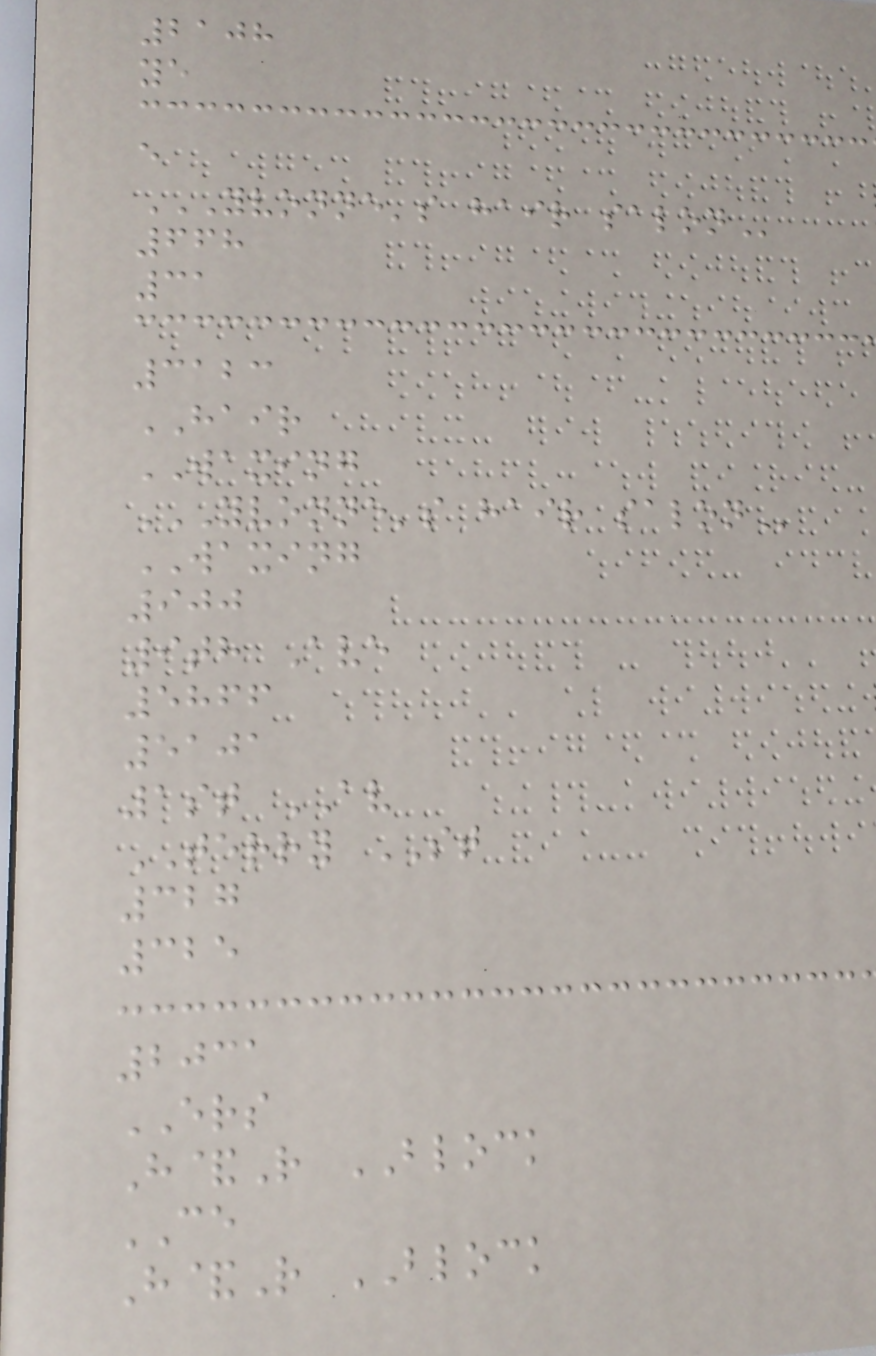2108
ye
e
YVONNE'S HAIR SALON
668
31
3123
HAIR
WAXING
YVONNE'S HAIR SALON
WAXING
900
9th Ave
5866
5101
1st AV
TERRY ST
327
325
2031
ERS
H&R BLOCK
CE
H&R BLOCK
